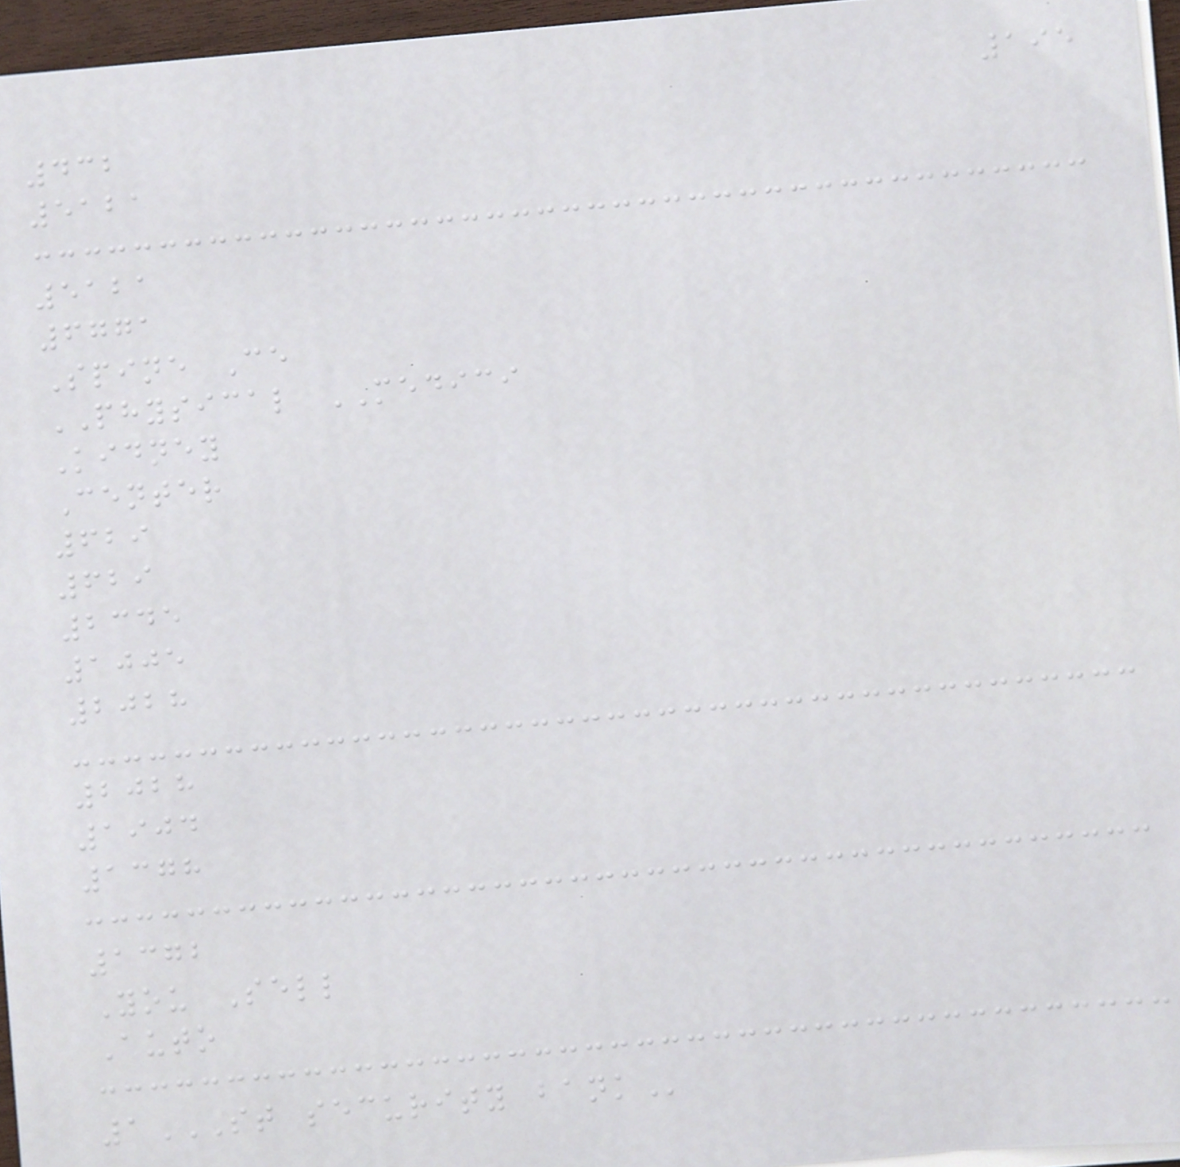195
432
5121
5121
6771
Spine Ce
PHYSICAL MEDICI
Kidney
Center
629
629
2345
1005
2028
2028
1904
1378
1372
You Sell
Auto
1ST SECURITY BANK
